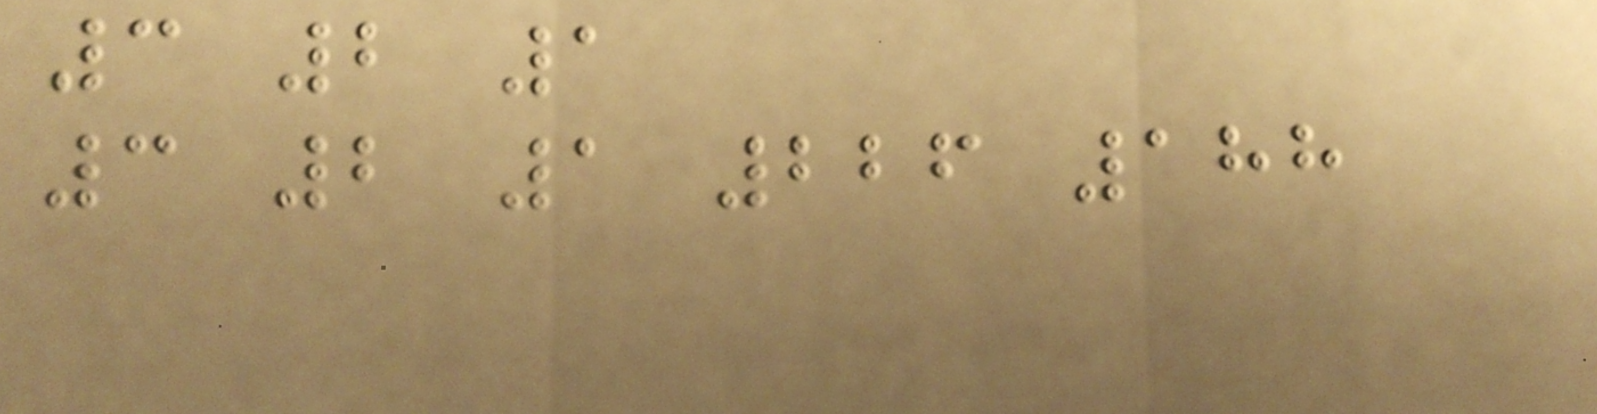3 2 1
3 2 1 226 188
